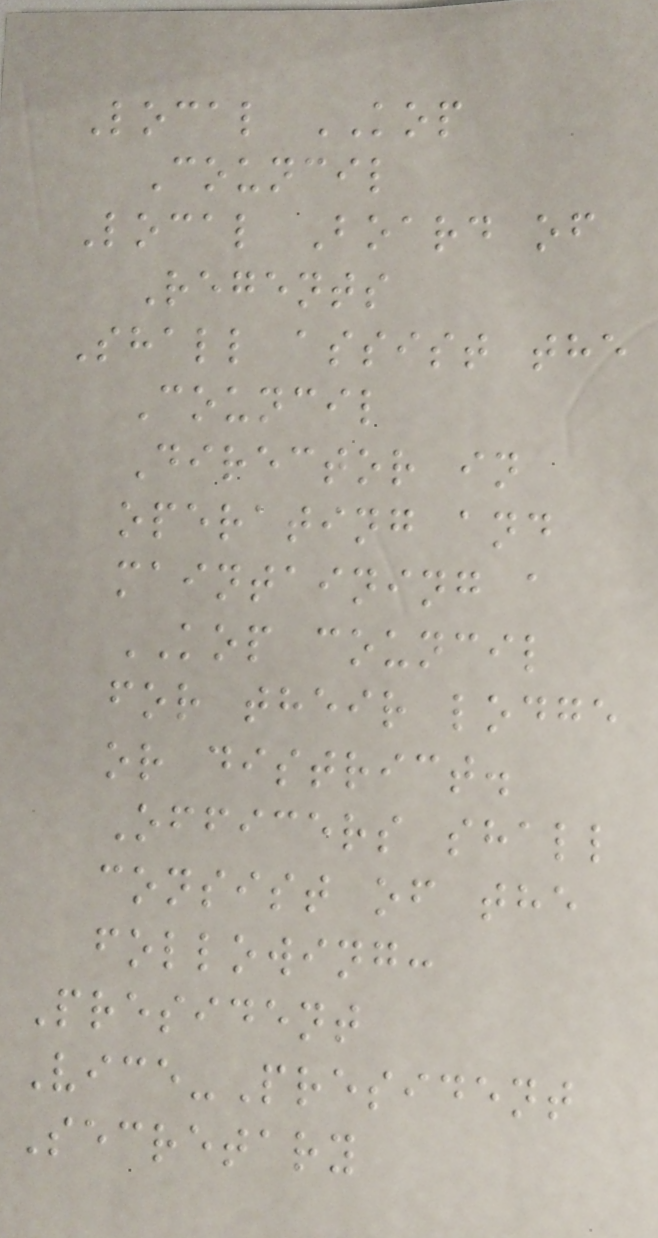Local KOP
Council
Local Board of
Regents
Shall assist the
Council
Director in
operating and
maintaining a
KOP council
for their lodge
or district.
Officers shall
consist of the
following:
President
Vice-President
Secretary
